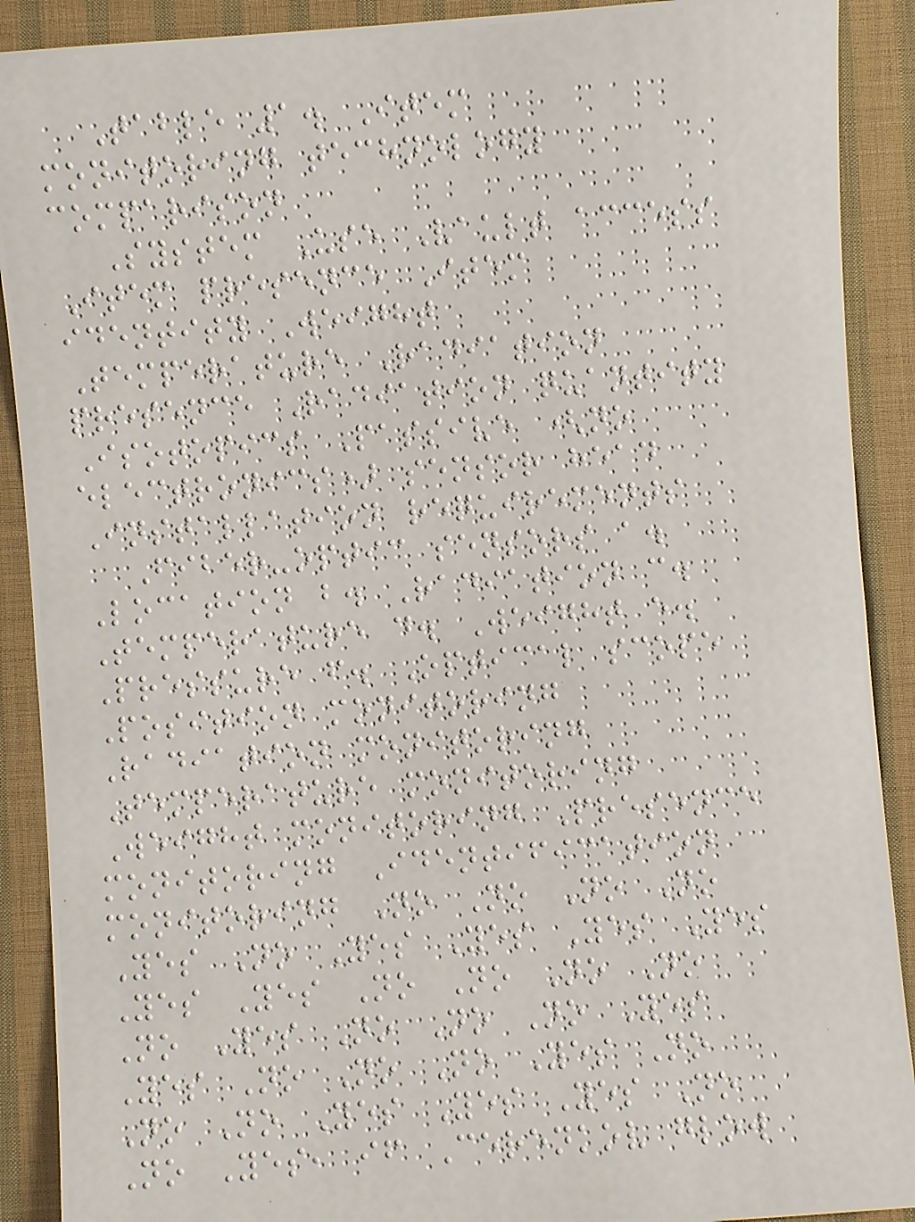Table 1. Item
monitoring technology
comparison
System Use Vault access
Item presence Item
identity Weight
Temperature Radiation
presence Radiation quantity
Isotopics Passive (no
electronics) sensor head
Installation requirements
Fiber-optic sensors a.
Location b. Radiation c.
Temperature d. Weight e.
Pressure f. Optical scope
Position monitoring
Radiation monitoring
Temperature monitoring
Weight monitoring Presence
monitoring Identification
monitoring No No No No
Yes No Yes Yes Yes Yes
Yes Yes No No No No
No Yes No No No Yes
Yes No No No Yes No
No No Yes Yes Yes No
No Yes, if Cerenkov glow
